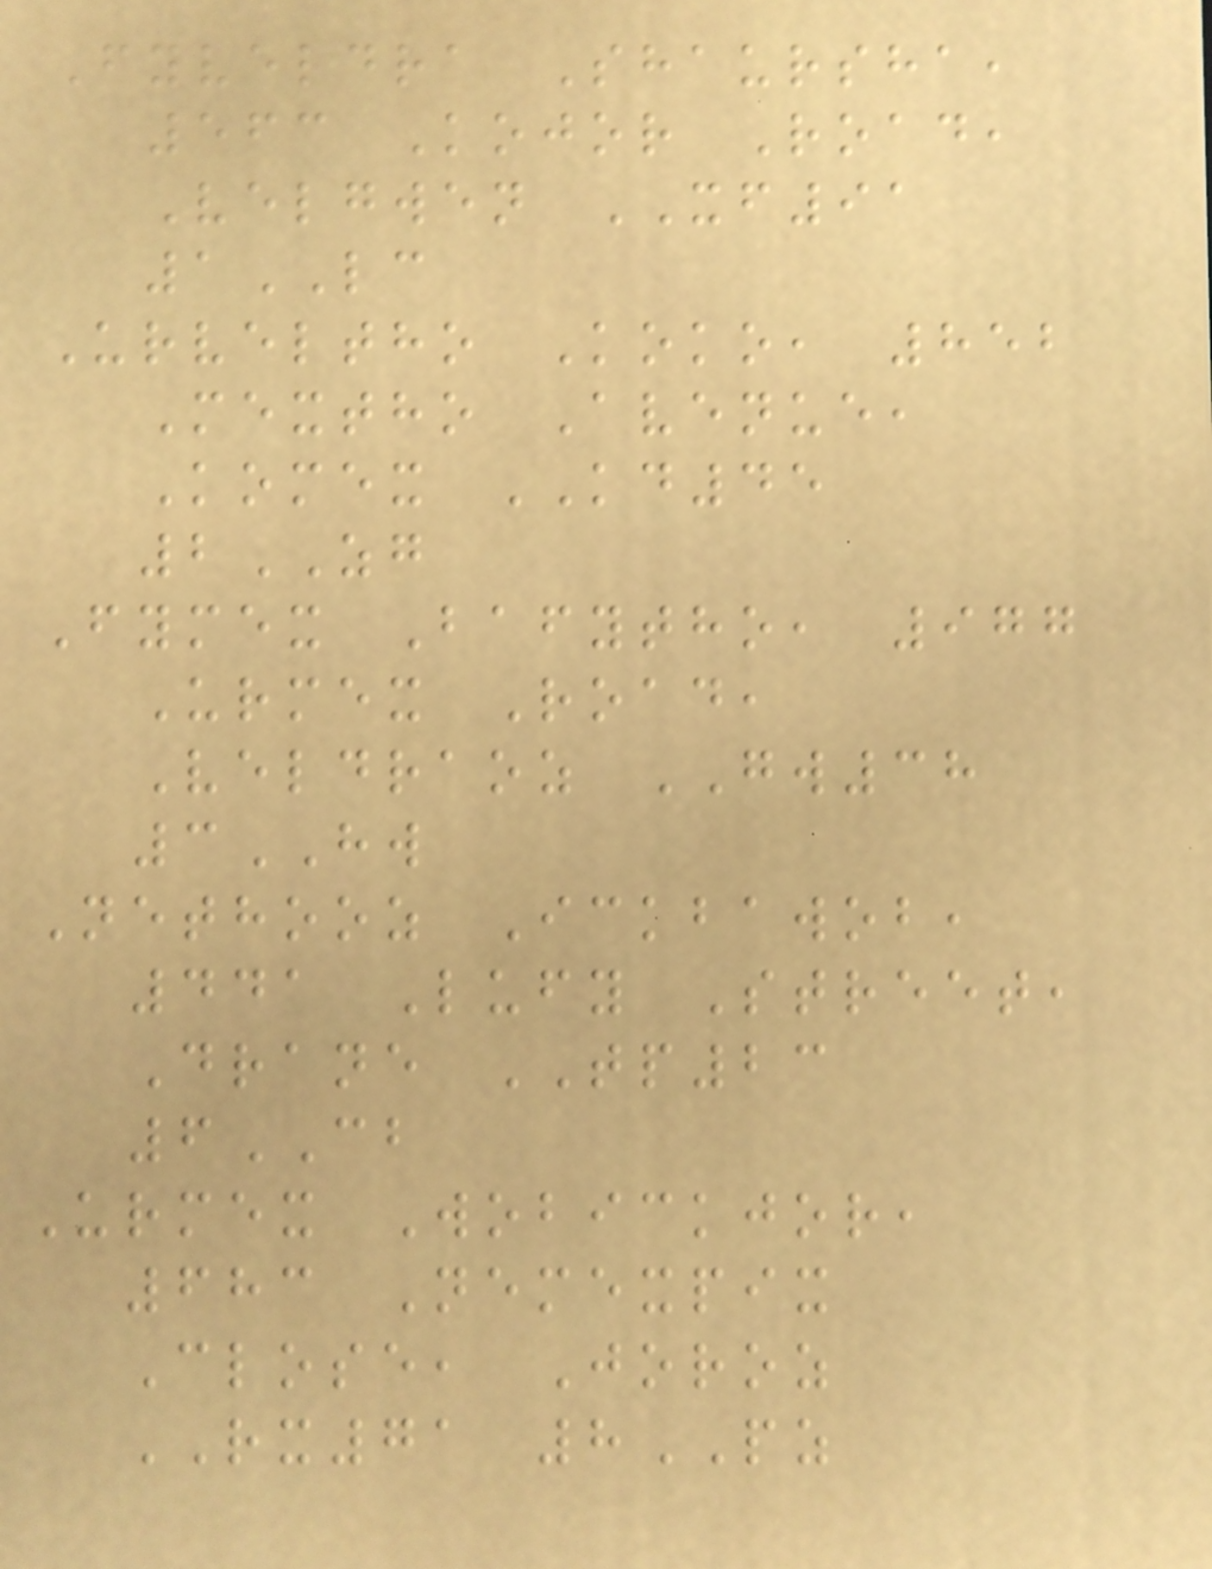Fyveldra Shaursha,
563 Kojor Road,
Velgwen XF91
1LC
Urveltho Koko, 852
Mextho Avenue,
Komex KD45
2ZG
Fymex Bafytho, 977
Urmex Road,
Veldraoz GW38
3HW
Nethooz Ickbawob,
441 Lufy Street,
Drane TP23
6CB
Urmex Wobickjor,
683 Nemexpix
Close, Joroz
RX71 8PZ
